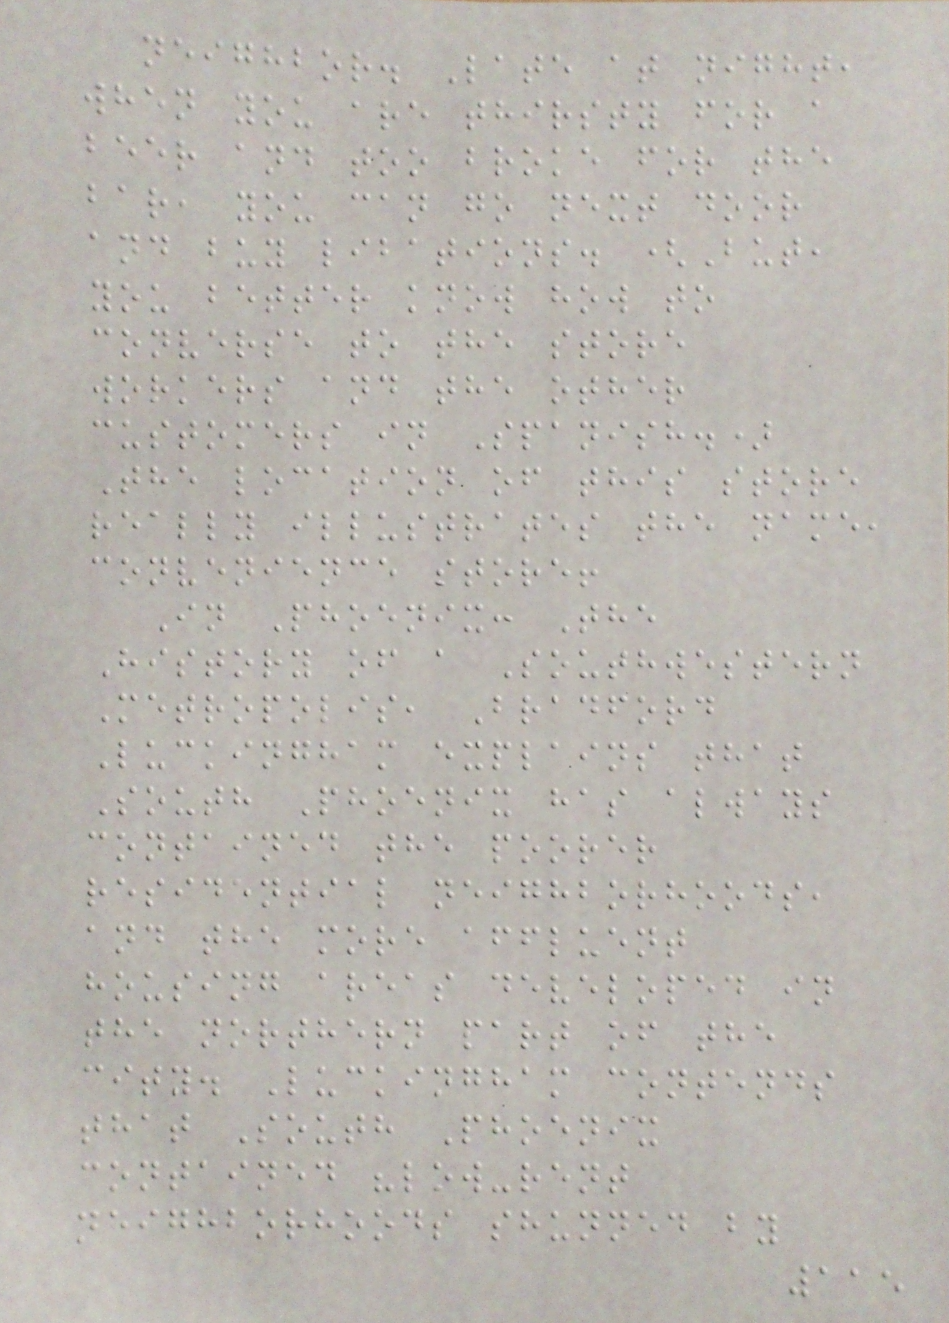neighbor. Late at night,
when you are thirsty for a
beer and too broke for the
bar, you can go next door
and buy libations. (But,
you better know how to
converse to the store
workers and the other
customers in Spanish.)
The location of this store
really illustrates the name,
convenience store!
In Phoenix: The
History of a Southwestern
Metropolis, Bradford
Luckingham explains that
South Phoenix has always
contained the poorer
residential neighborhoods,
and the more affluent
housing areas developed in
the northern part of the
city. Luckingham contends
that South Phoenix
contained "low-rent
neighborhoods shunned by
115
